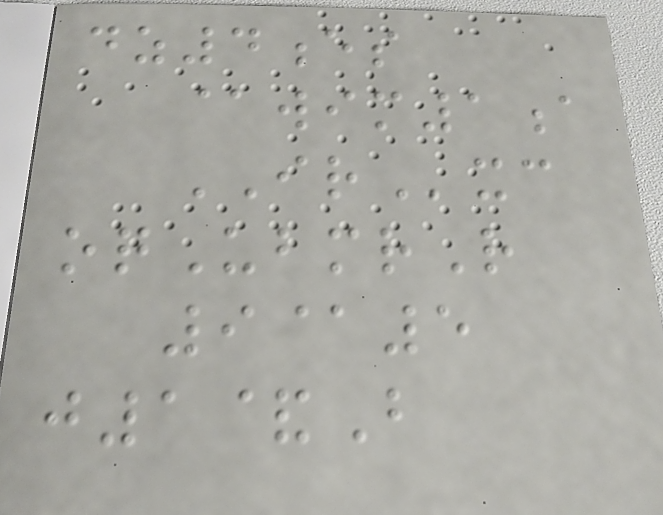dz4es
@wim1a
IRxc
oqUbmrR
9@5
j1&B
